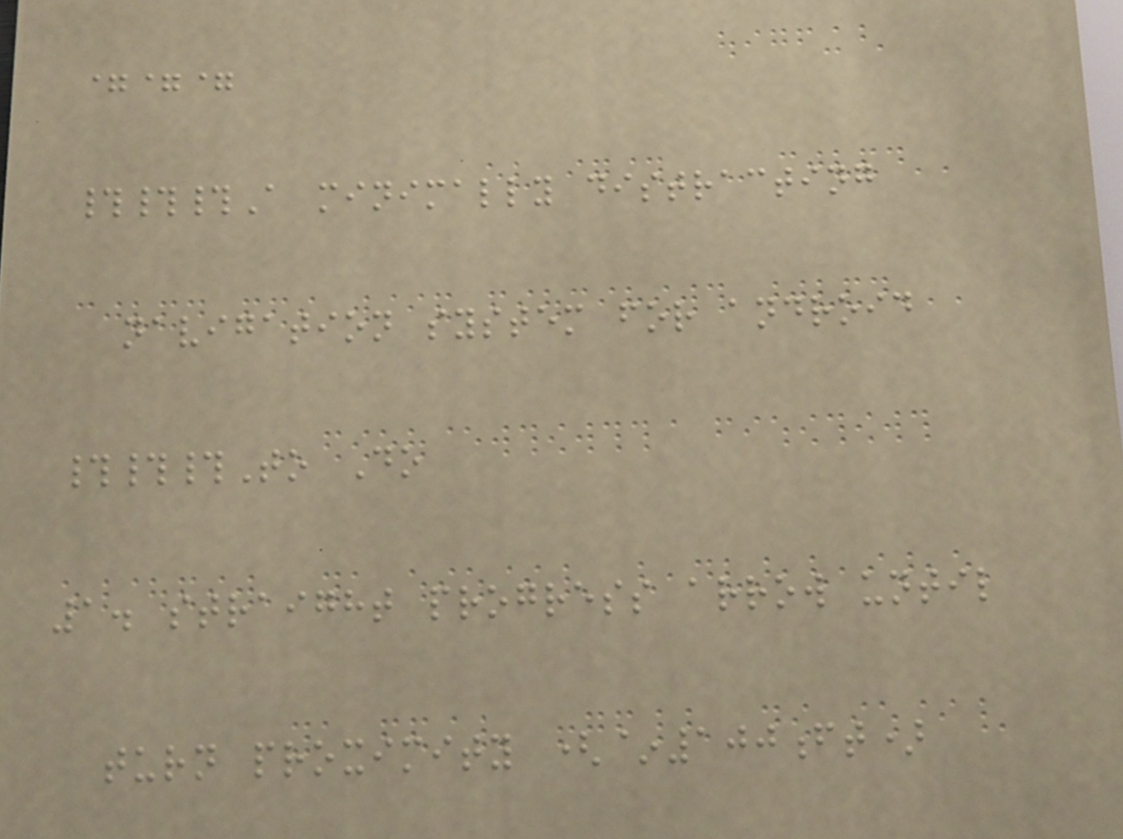===
###A minimally distracting
navigation system for android
###To Do
1. straight progress arrow until
turn proximity (~100ft)
